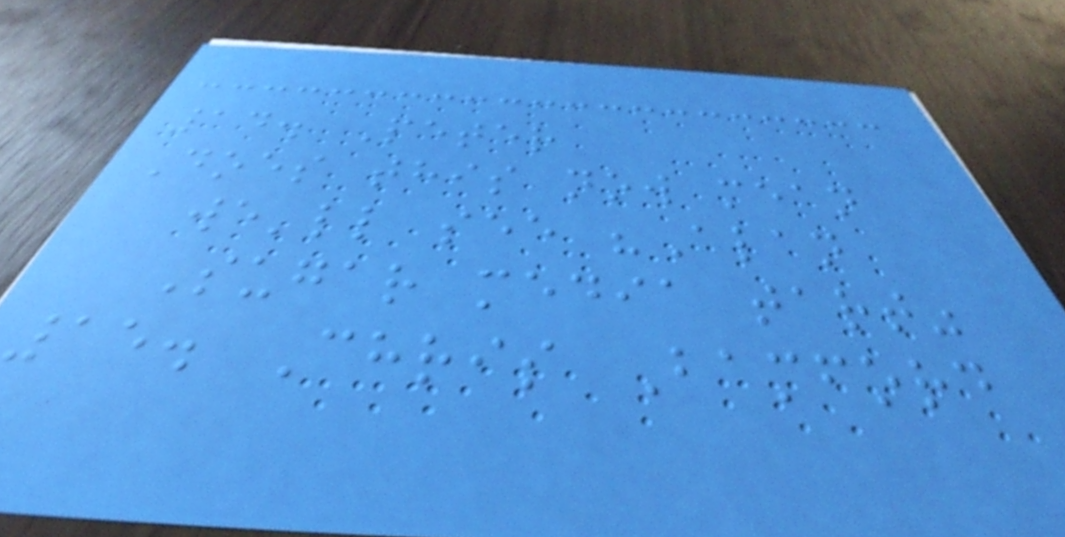14. Peter
Does this now mean
we'll see "Alan
Sugar media tart"
15. Chris Bamford
